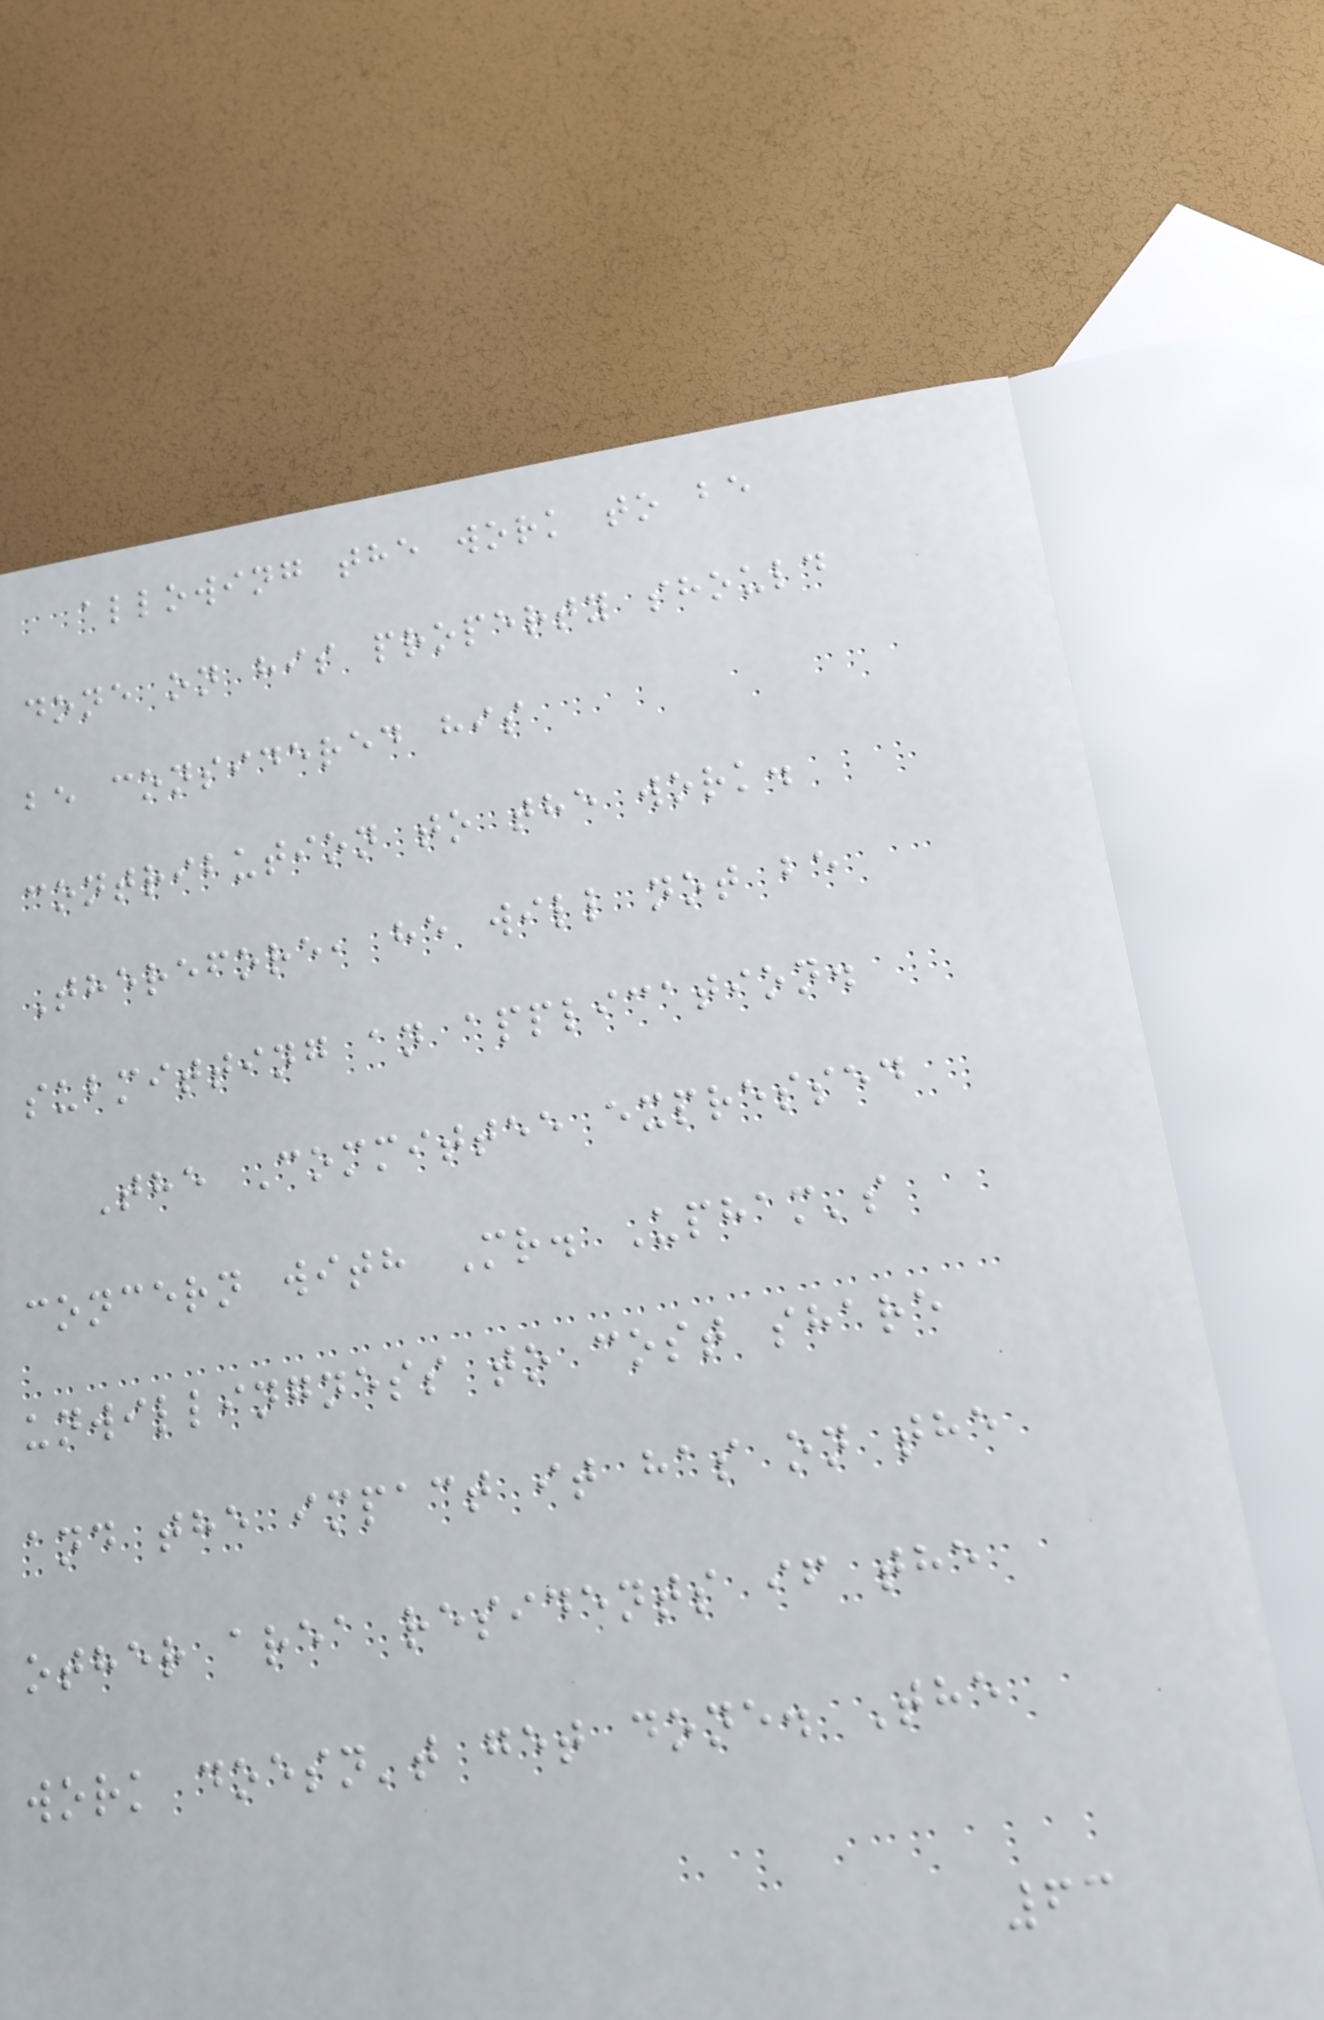allowing the work to be
done on his property should
be considered his
contribution to the work.
Therefore, he will not be
submitting an application.
The Committee expressed
concern with Mr. Upham's
unwillingness to cost share
and the impact it has on the
other area residents if the
work doesn't get done. The
63
